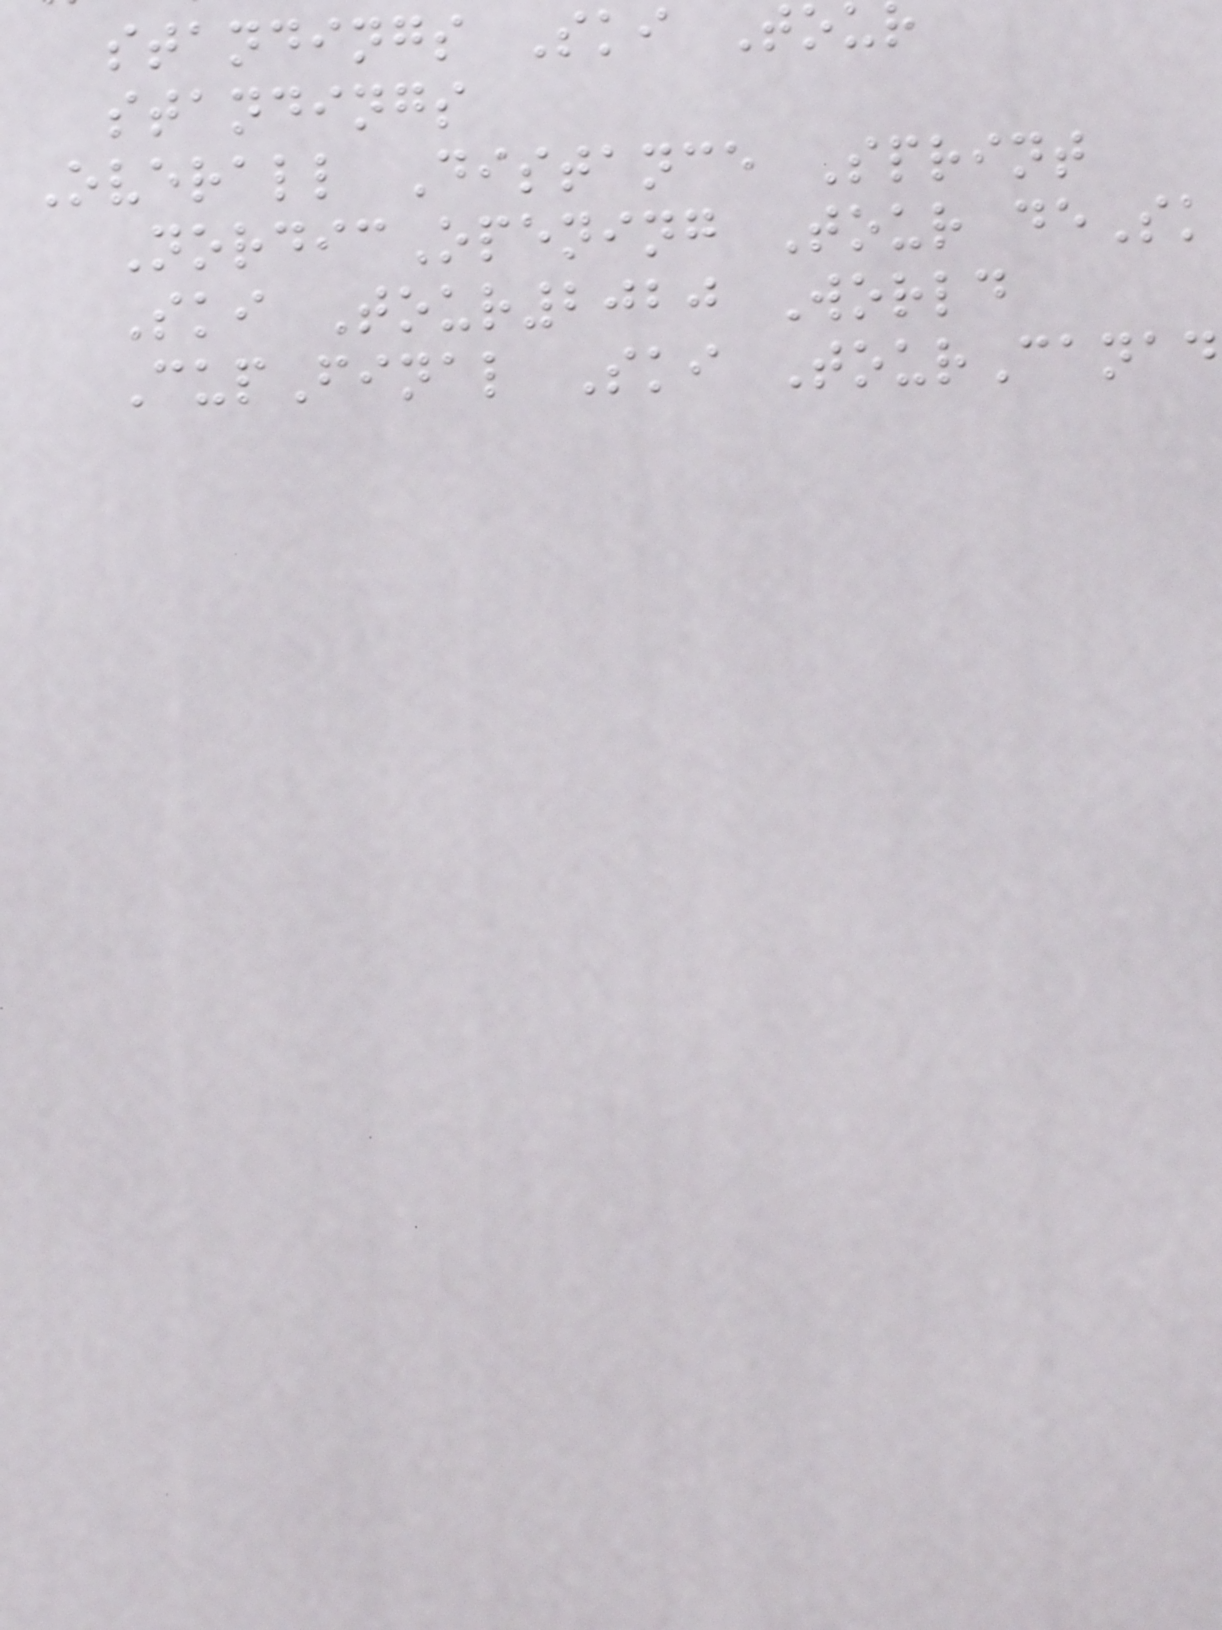standings Ski Tou
standings
Overall Distance Sprint
NordicOpening Tour deSk
Ski Tour2020 World
CupFinal Ski TourCanad
